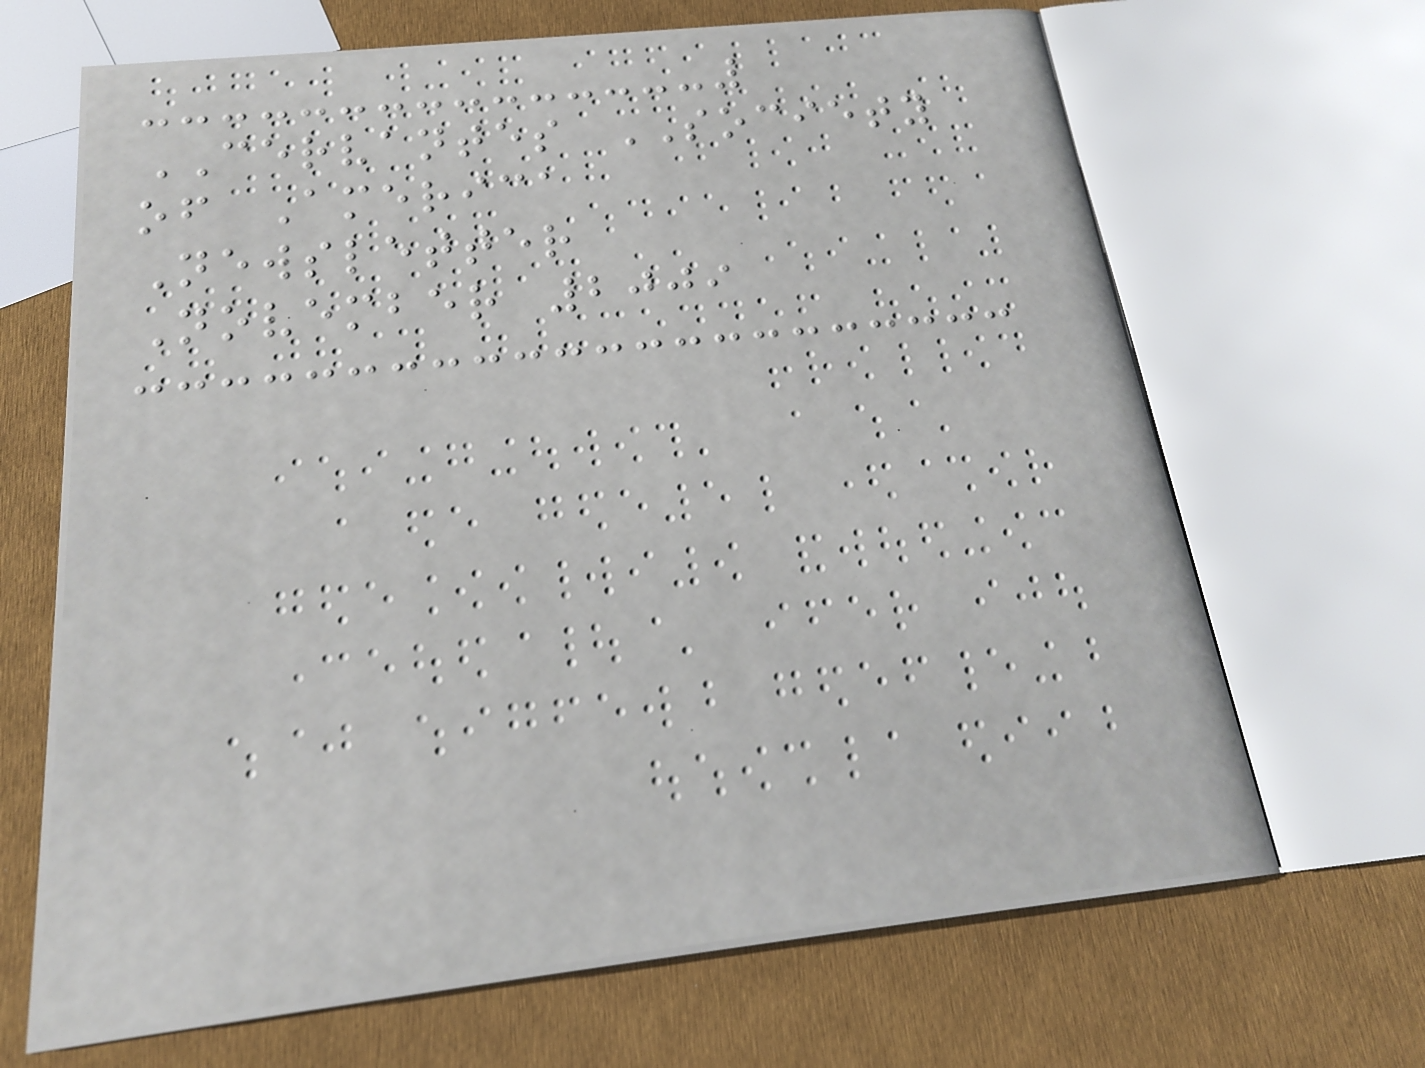CERVANTES SOCIETY
of America
Newsletter
November 2009
